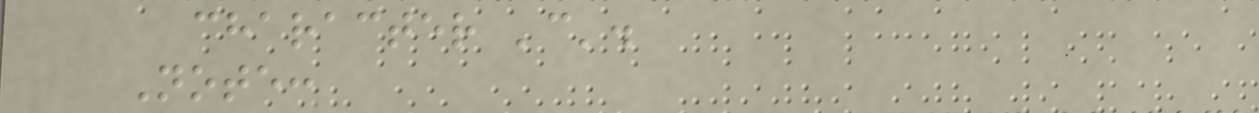character 'c'.
Note:
